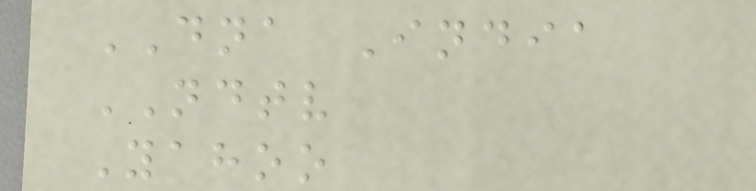DNA India
NDTV
Yahoo
